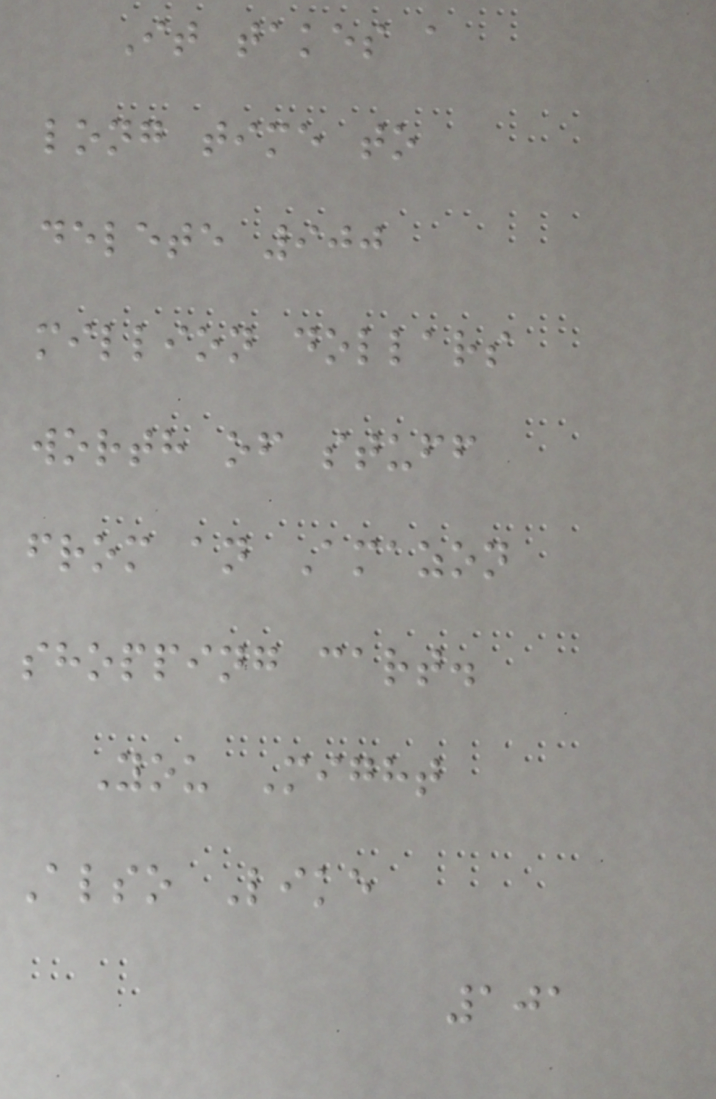It takes a
long time to
delete 900
million dollars
worth of stuff
from an Amazon
shopping cart.
You Might
Also Like
101
